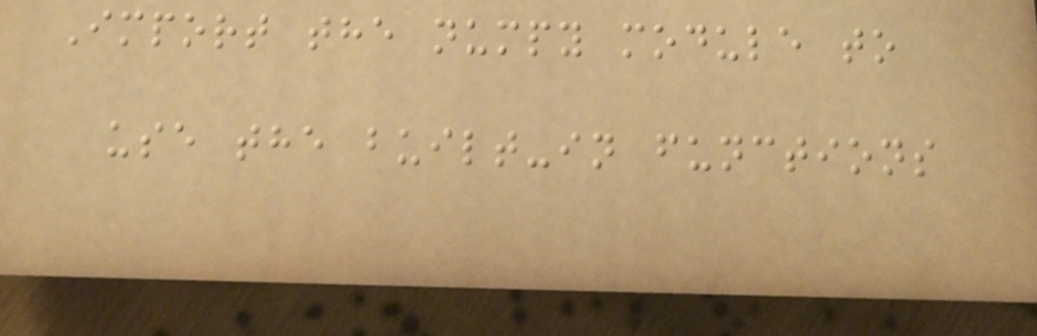Import the numpy module to
use the built-in functions
